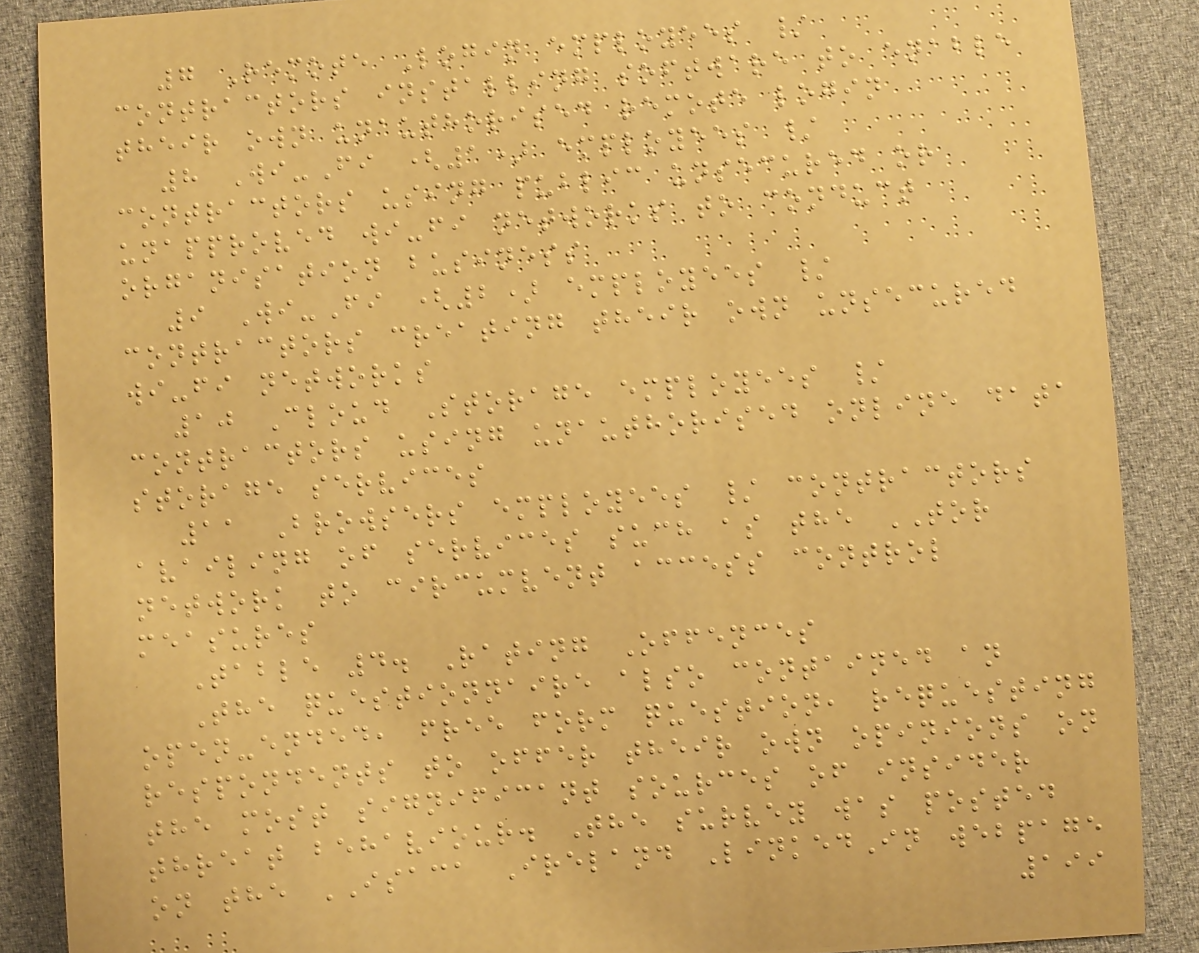7 Remote Login employees /
contractors installing software to enable
their own unauthorised remote login
8 Wi-Fi (1) employees /
contractors using public unsecured or
unapproved wi-fi networks to conduct
organisation business
9 Wi-Fi (2) employees /
contractors creating their own unsecured
wi-fi networks
10 Cloud Storage employees /
contractors using unauthorised online data
storage services
11 Browsers employees / contractors
availing of services such as the TOR
network to circumvent access control
measures
Table 4. Rating Offences
The questionnaire also contained an
open-ended, free form question, requesting
respondents to offer their own opinions on
the most significant sources of insider
threat behaviour. The survey was posted
on the ISACA Ireland LinkedIn webpage
199
